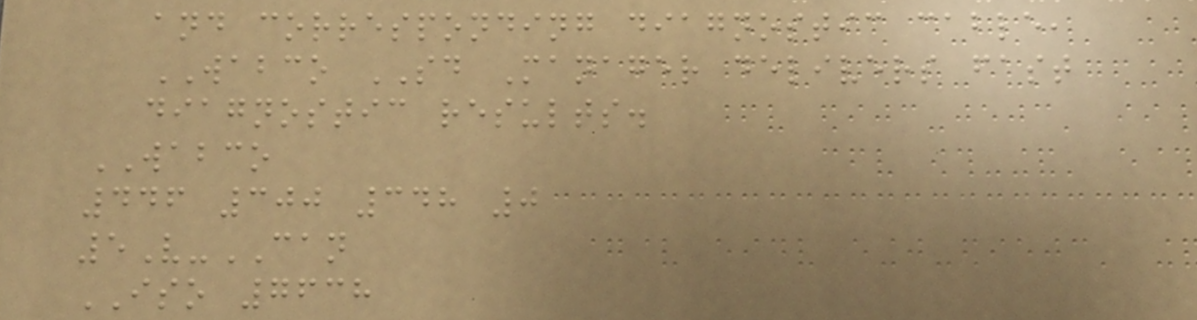and corresponding diagnostic cable,
WABCO SD Manager delivers fast
diagnostic results.
WABCO
446 300 348 0
5V-CAN
ISO 7638
